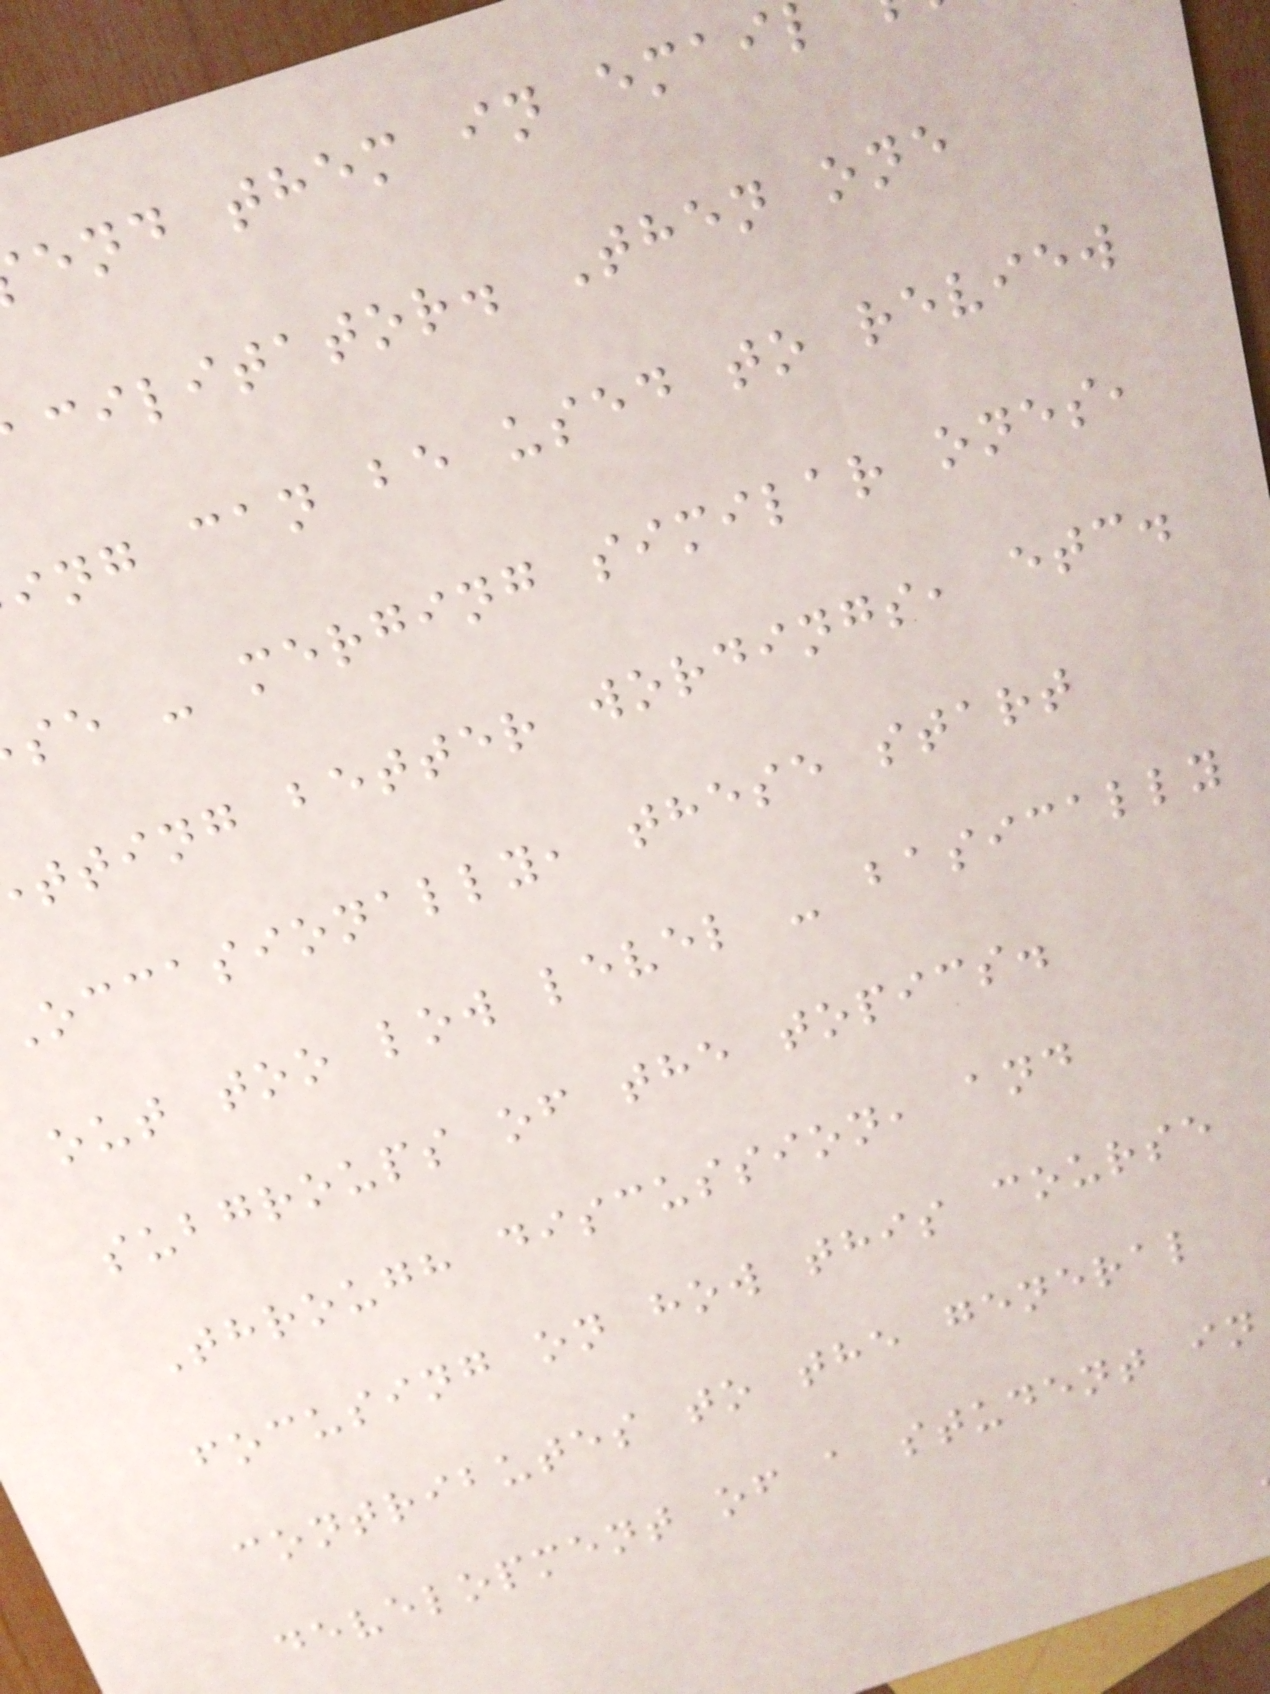end them in emai
cilitator. Then one
ing can be used to review
se - merging similar ones,
tting better wordings, etc.
occasionally, these start
out too low level - basically
subgroups of the topics.
Through discussion, and
focusing on how this course
contributes to the general
development of a student in
